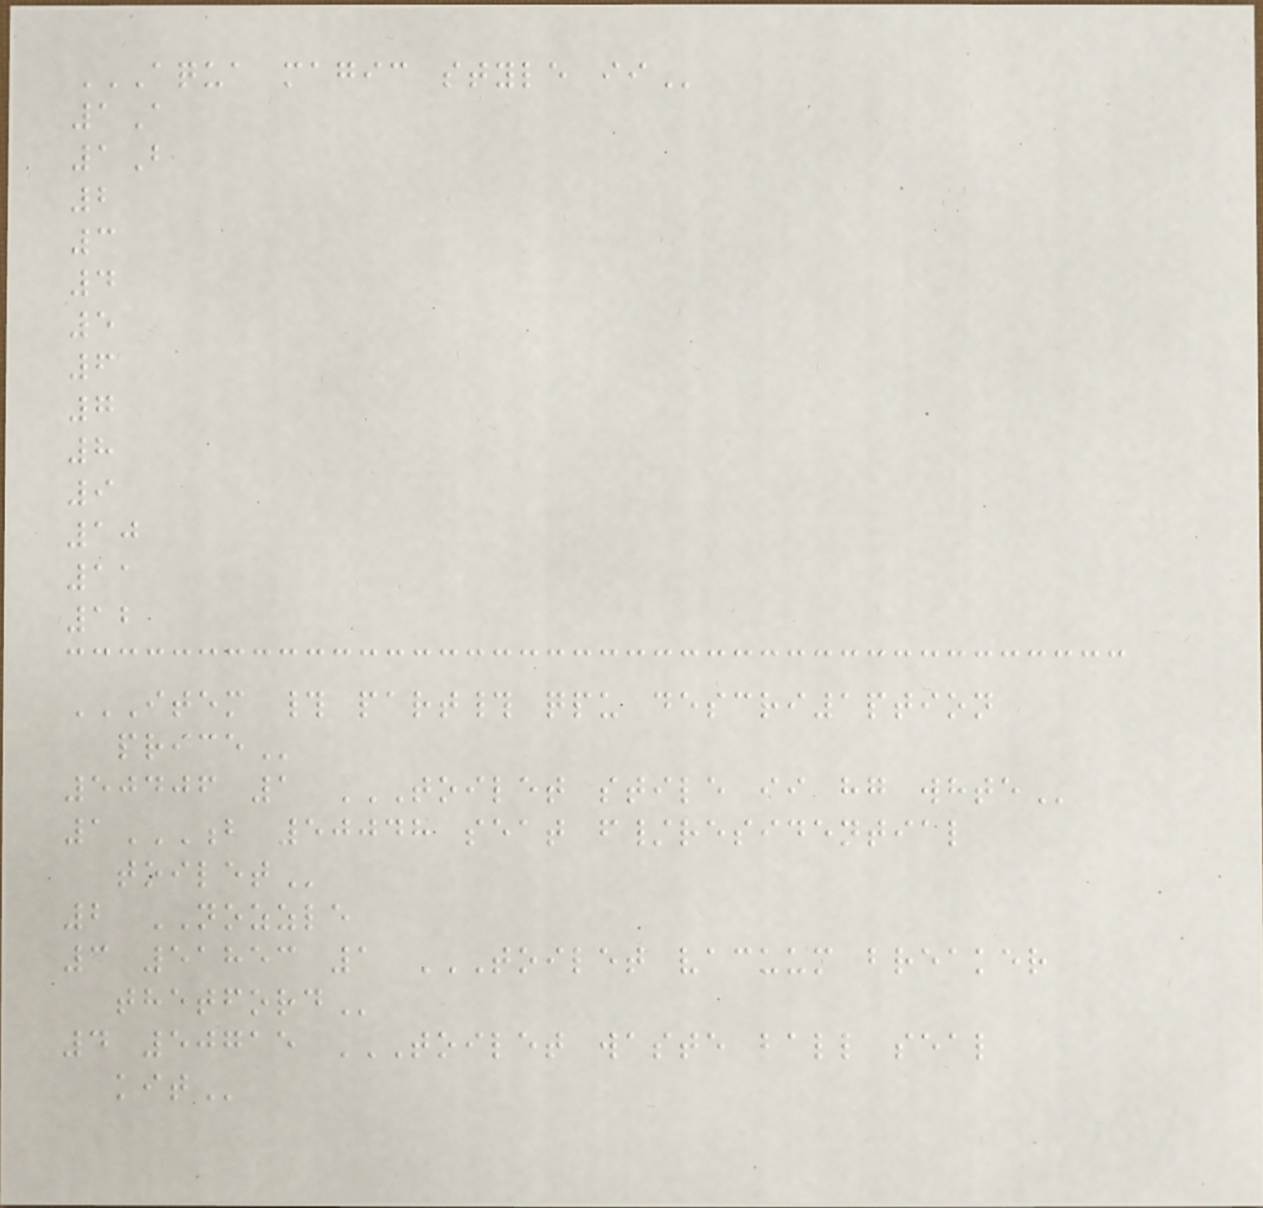AQUA MAGIC STYLE II
1A
1B
2
3
4
5
6
7
8
9
10
11
12
ITEM # PART# QPU DESCRI1PTION
PRICE
50406 1 TOILET STILE II HG WHTE
1B 50048 SEAT F/RESIDENTIAL
TOILET
2 NOZZLE
3 51853 1 TOILET VACUUM BREAKER
THETFORD
4 50715 TOILET WASTE BALL SEAL
KIT
